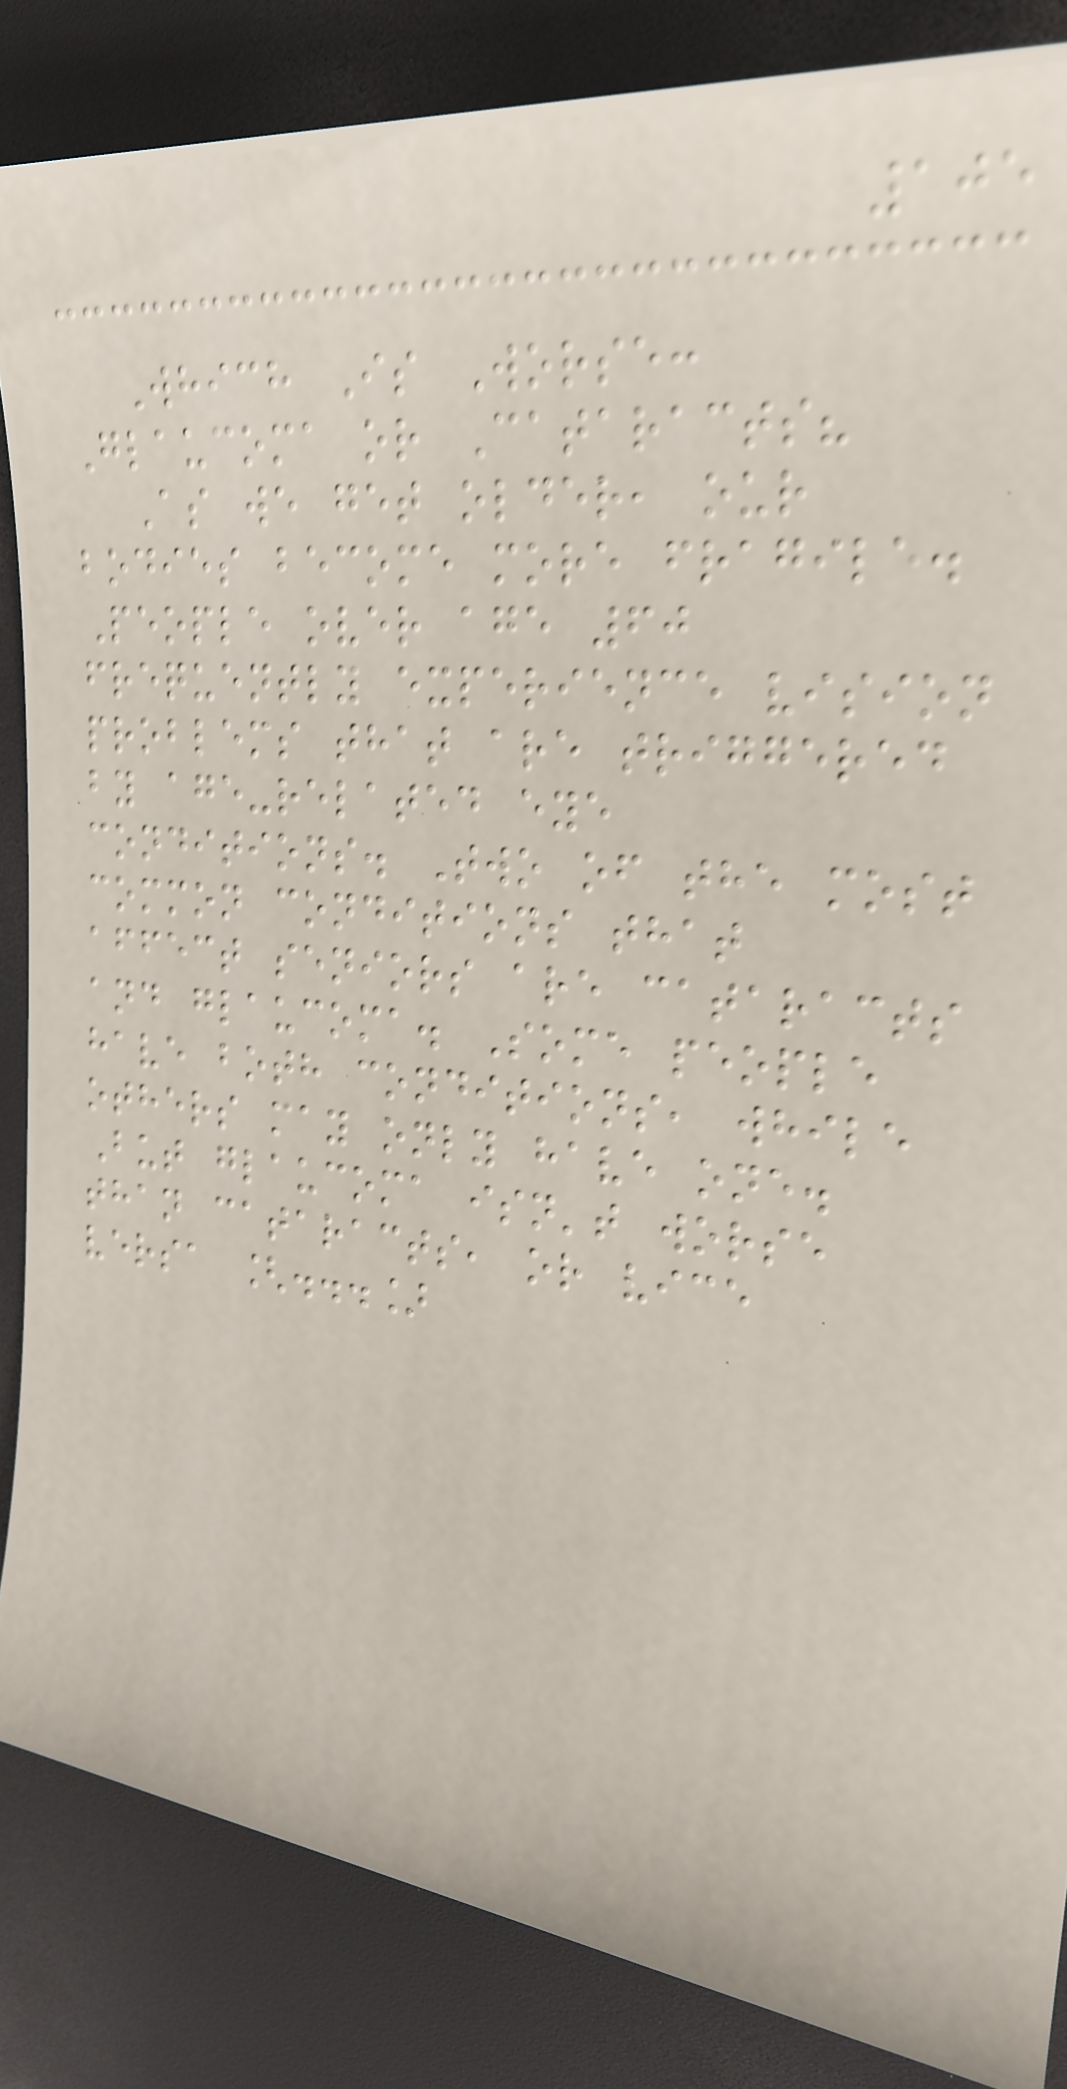105
Which Is Worse:
Glaucoma or Cataracts?
As we get older, our
bodies become more fragile.
People over age 60
frequently experience vision
problems that are triggered
by age-related eye
conditions. Two of the most
common conditions that
affect seniors are cataracts
and glaucoma. Some people
have both conditions, while
others may only have one.
But glaucoma isn't worse
than cataracts, or vice
versa [...]
